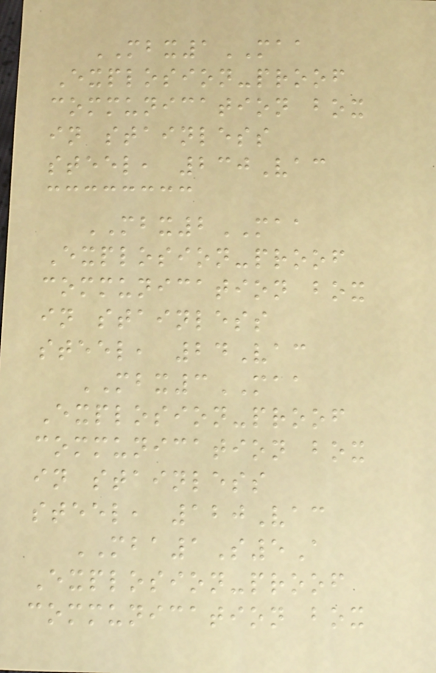MBX1MAA
Explosion-proof
communication box
in stainless
steel, 230Vac
MBX2MAA
Explosion-proof
communication box
in stainless
steel, 24Vac
MBX3MAA
Explosion-proof
communication box
in stainless
steel, 120Vac
MBA1S5A
Explosion-proof
communication box
